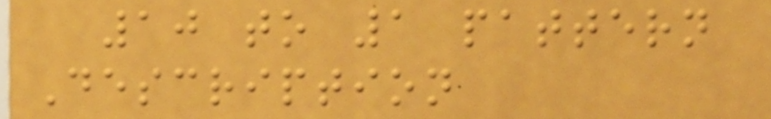10 to 1 pattern
Description
